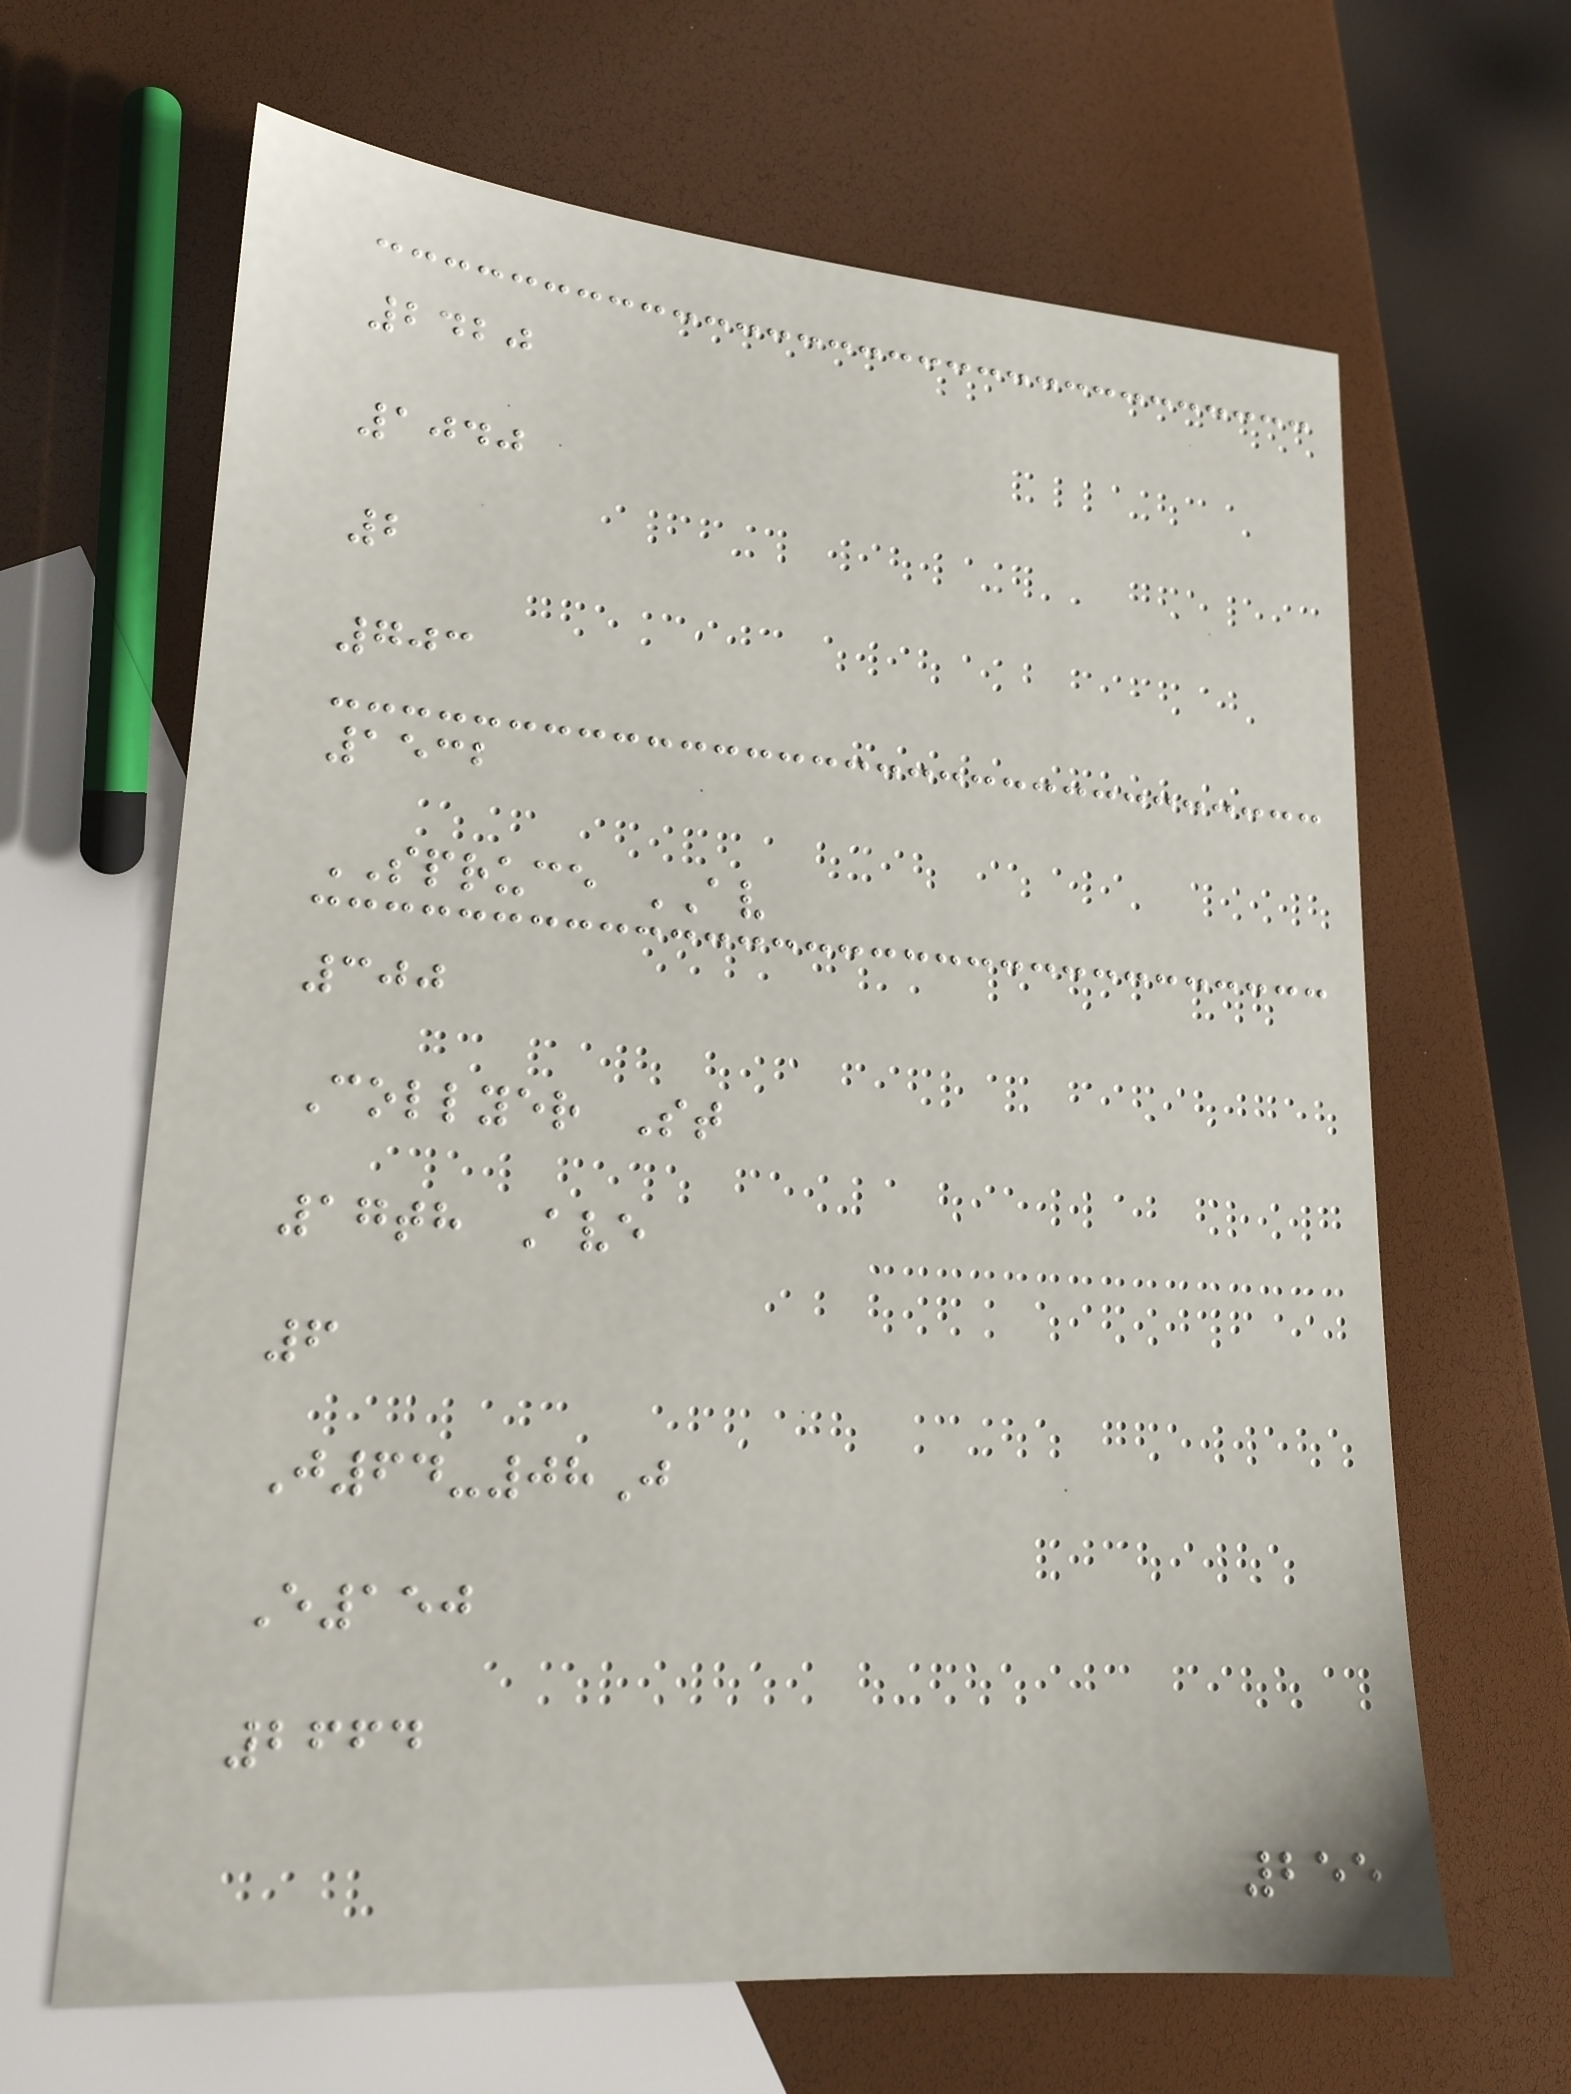2420
1040
2
703
1532
SPRUCE AV
300
Collyer St
17th Ave
6
J64-08J
E150
2664
255
